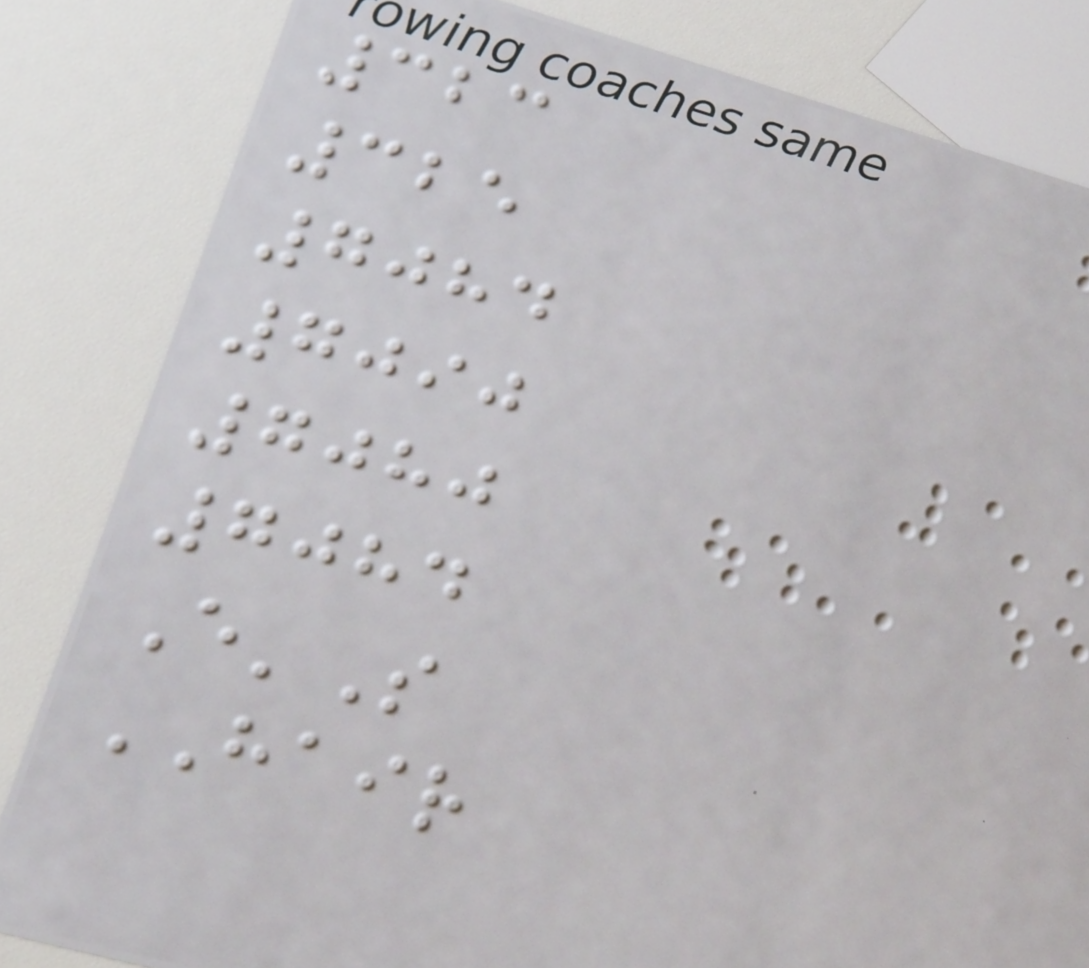323
325
7084
7090
7080
7084
E'S
HAIR
